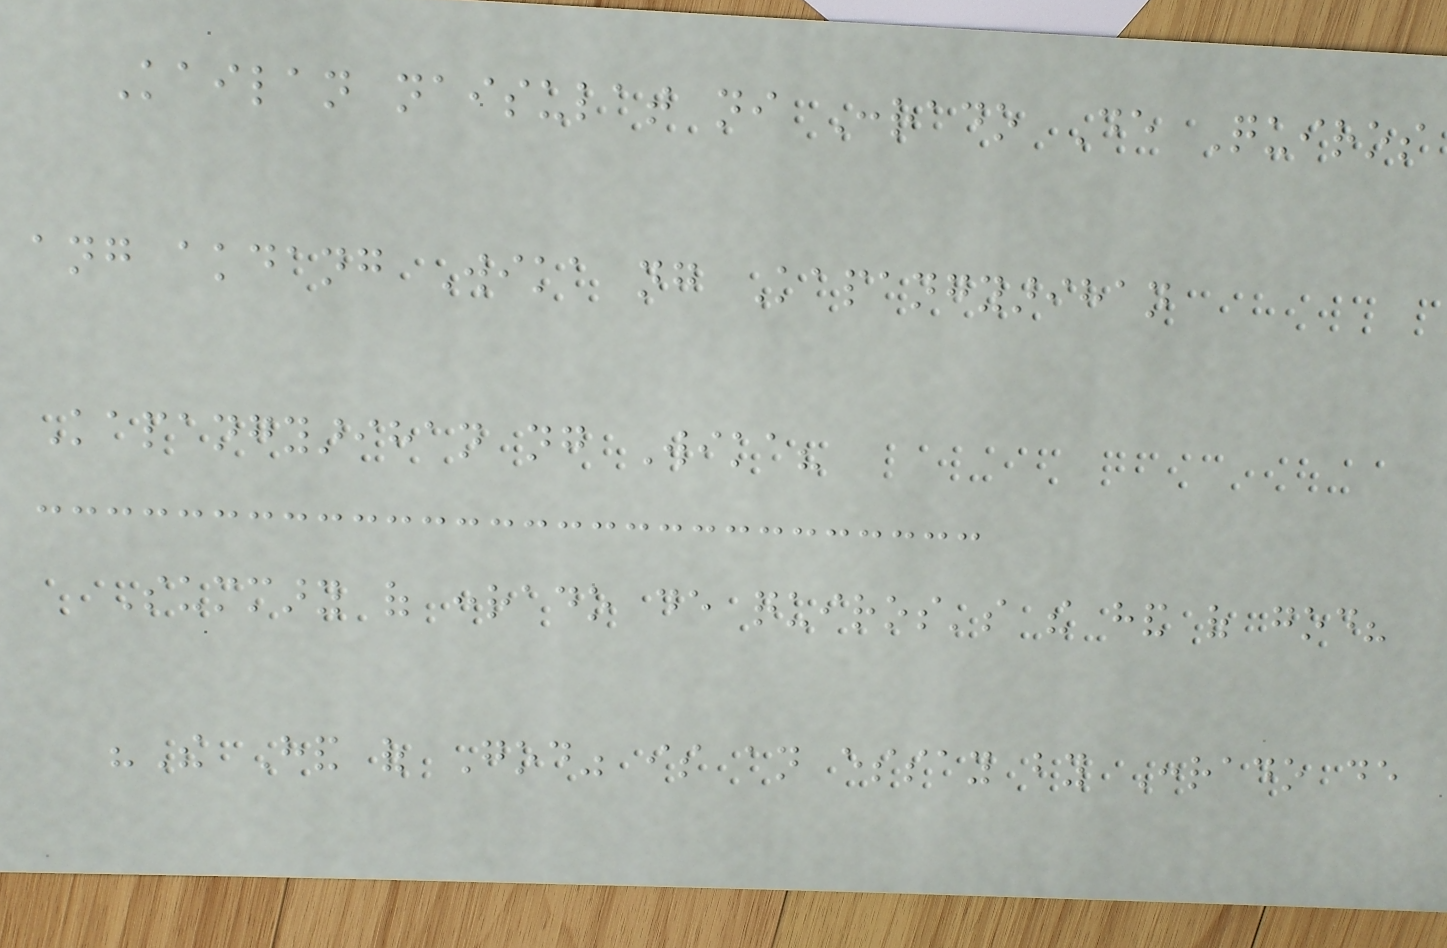Kailan naisulat ni Conrado De Quiros
ang akdang Wika ng Kapangyarihan
Kapangyarihan ng Wika?
Summary of conrado de quiros's the hand of god?
"The Hand of God" is an essay by Conrado de
